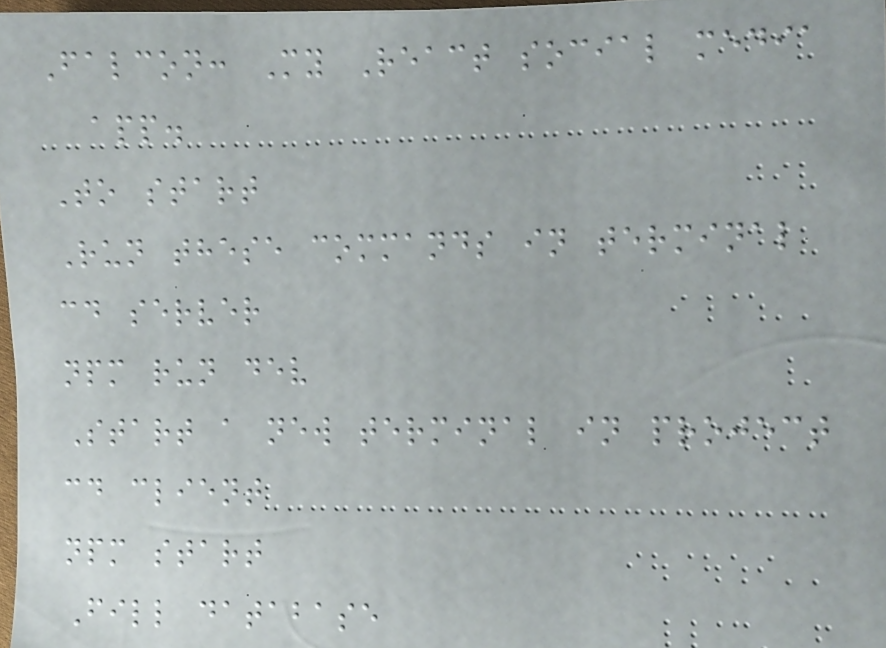Falcon: My React social media
app.
To start
Run these commands in terminal
cd server
npm run dev
Start a new terminal in project
cd client
npm start
Fill database
